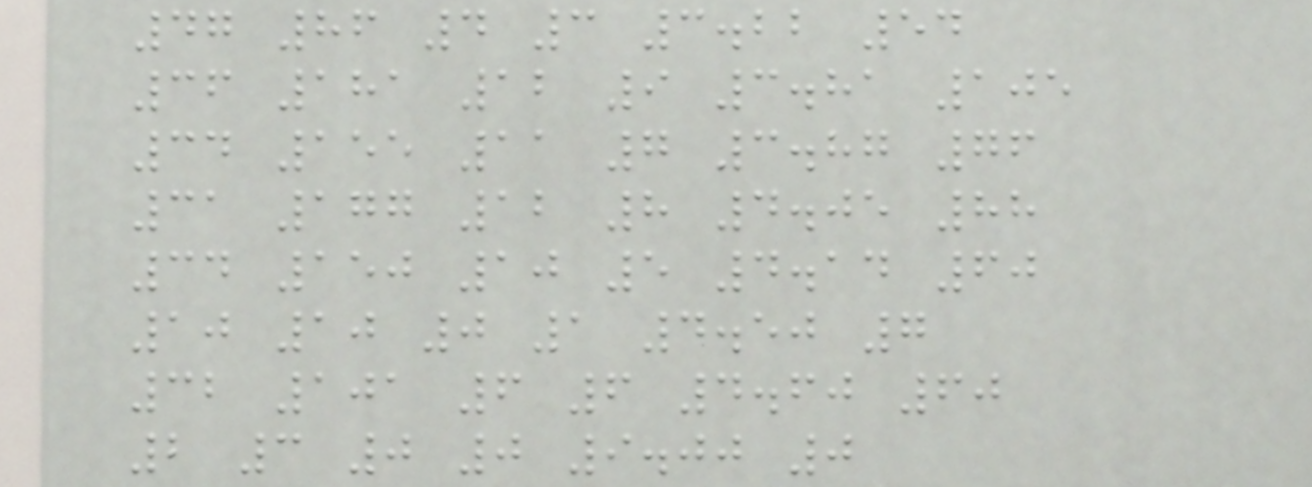47 86 4 3 3.22 54
36 181 12 9 3.81 105
34 155 11 7 3.87 76
31 177 12 8 4.05 88
34 150 10 5 4.14 60
10 10 0 1 4.50 7
32 101 6 6 4.60 60
2 3 0 0 9.00 0
